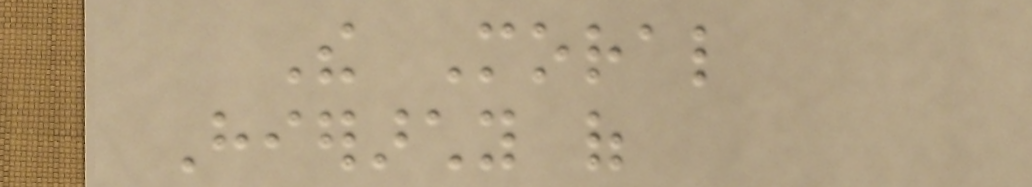The Moral
Hierarchy of
